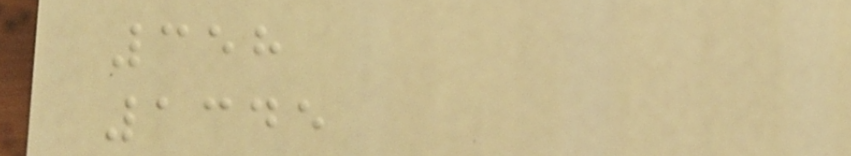358
1345
